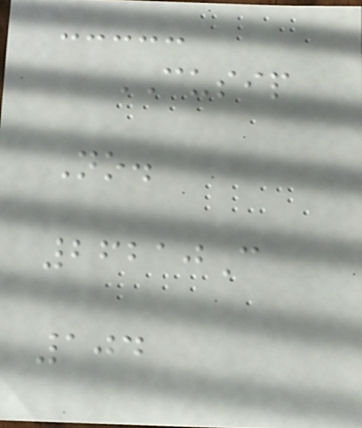CUSIP
No.
26210C
104
